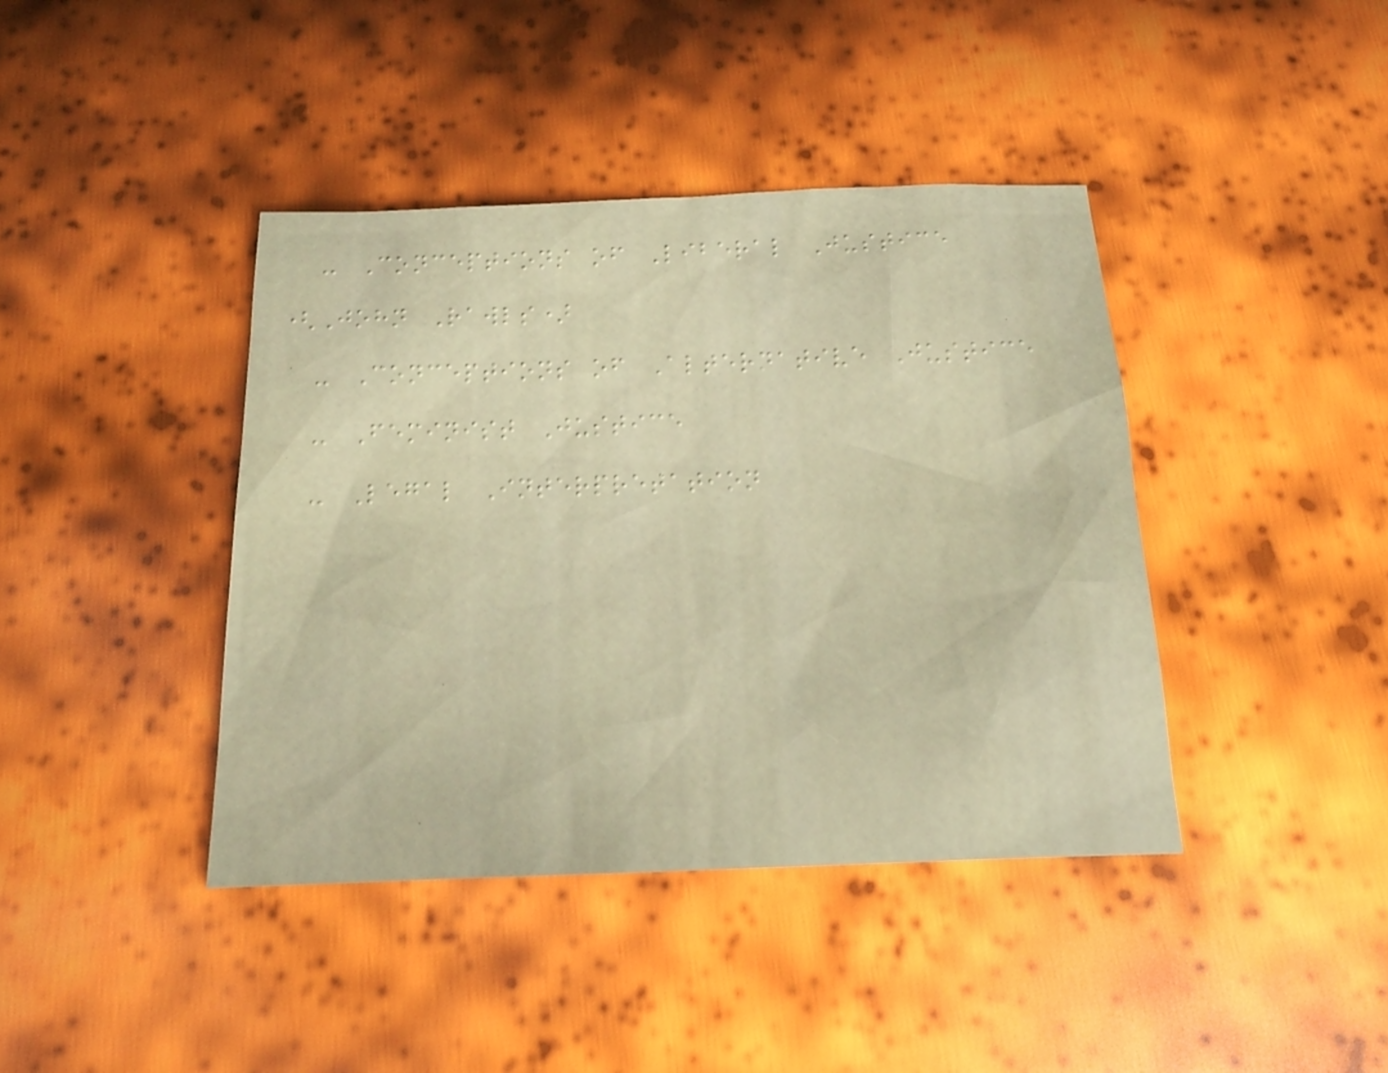- Conceptions of Liberal Justice
(John Rawls)
- Conceptions of Alternative Justice
- Feminist Justice
- Legal Interpretation
